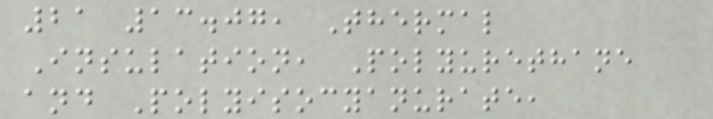21 13.07, Thermal
Insulation, Polyurethane
and Polyisocyanurate,
